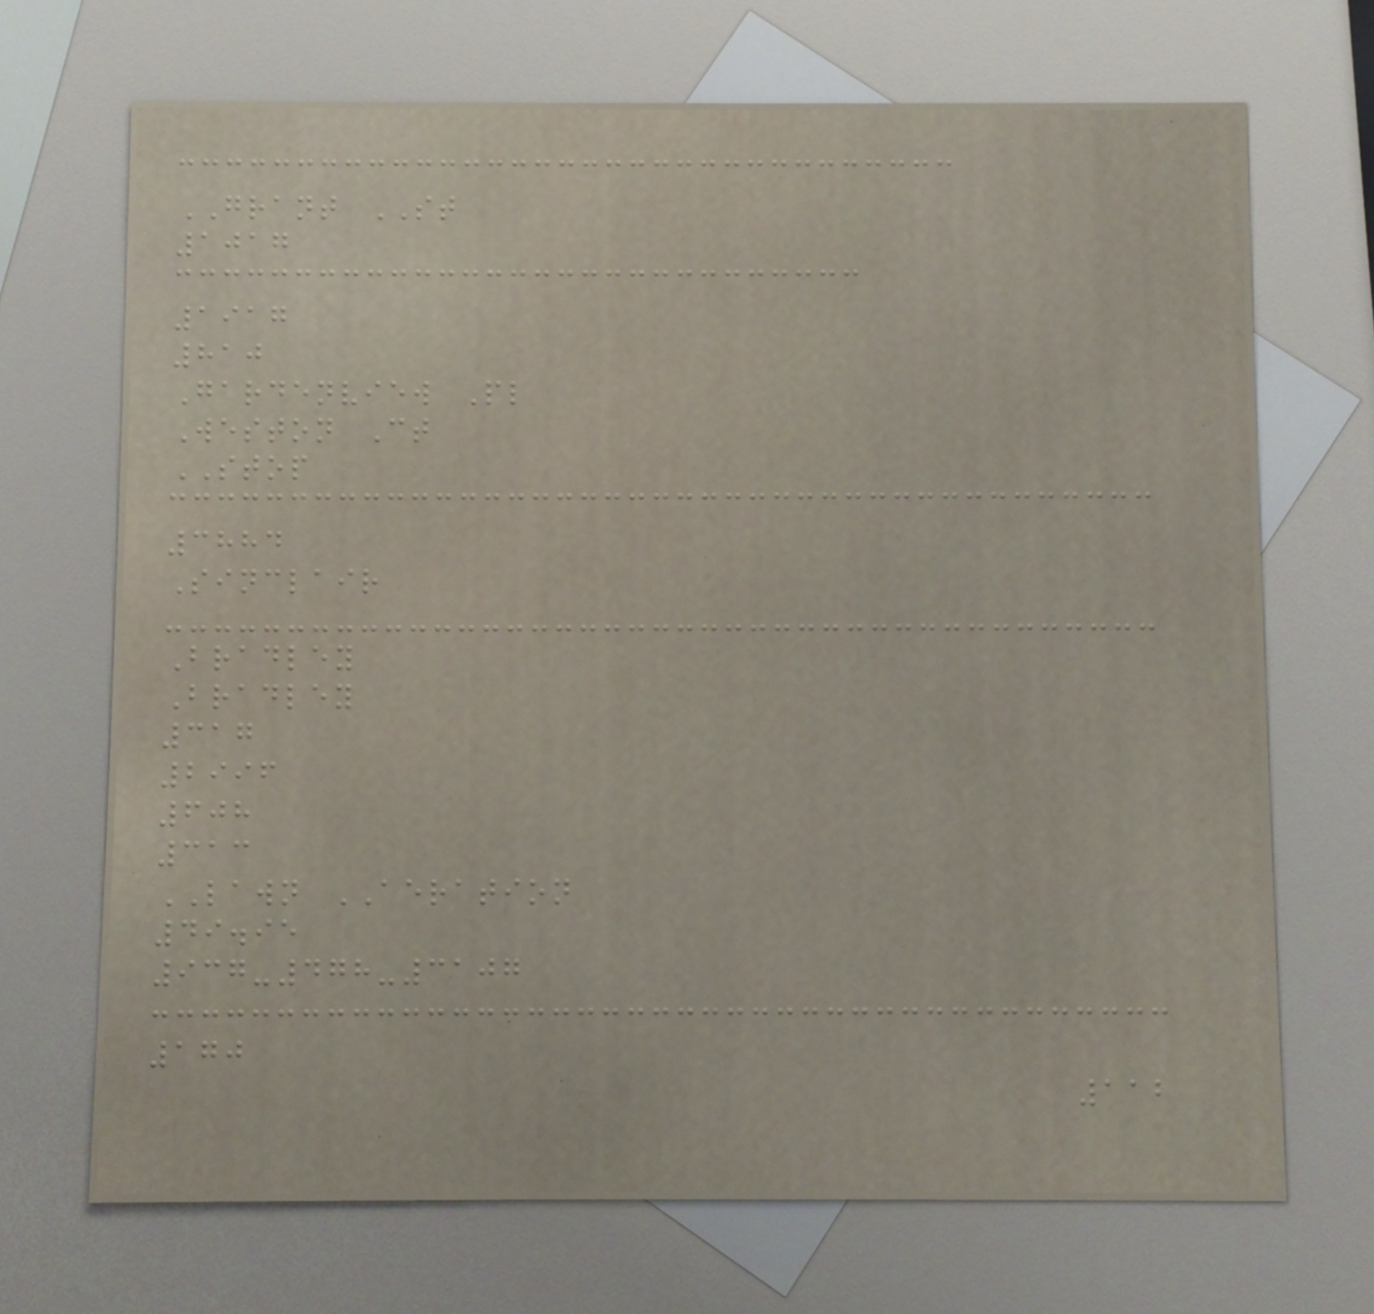GRANT ST
1017
1917
810
Gardenview Pl
Weston Ct
STOP
3884
Sinclair
Bradley
Bradley
317
2996
608
313
LAWN AERATION
49.95
937-478-3107
170
112
